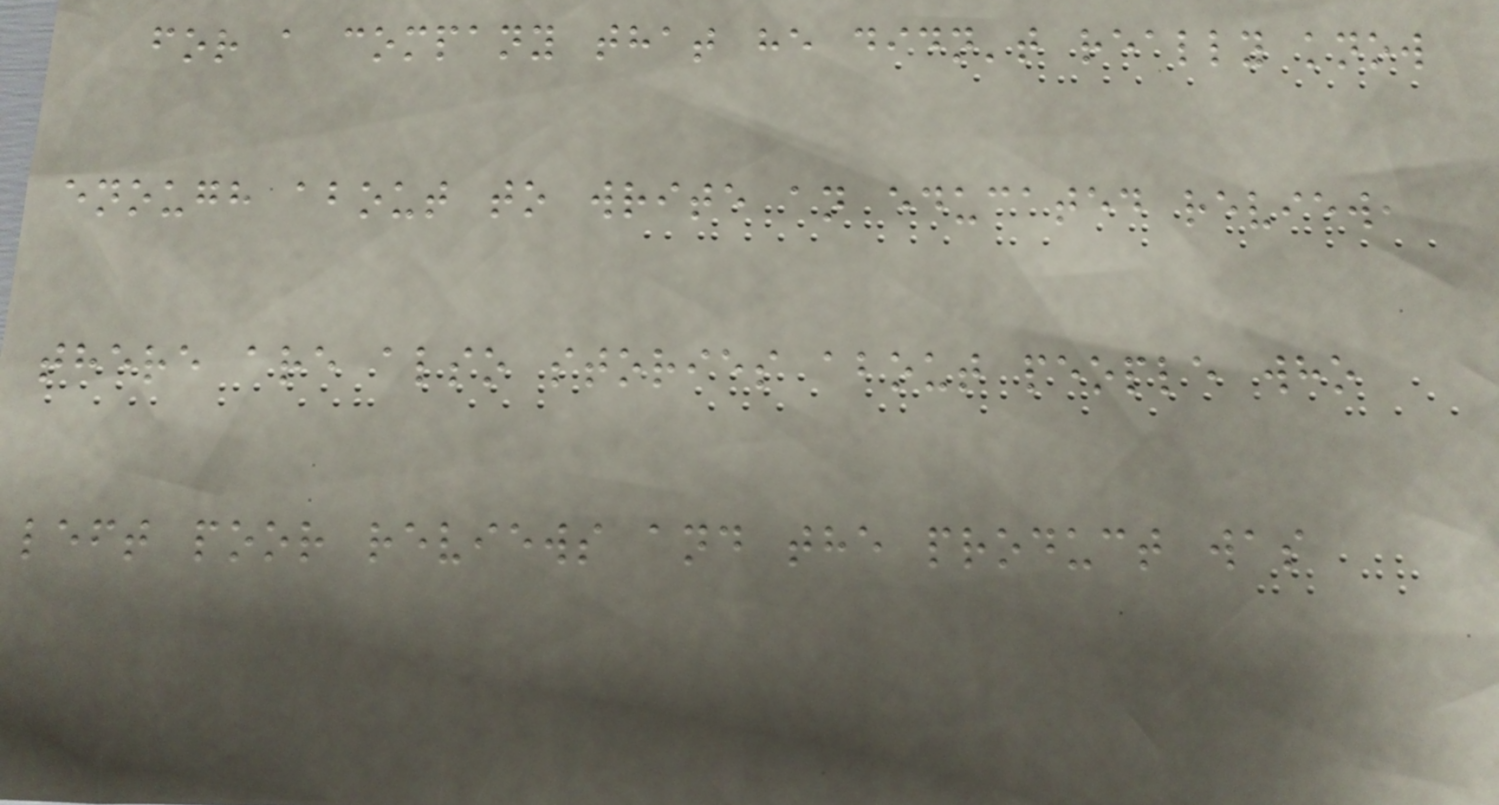for a company that he didn't really know
enough about to write an educated review,
there are also stories about people who
left poor reviews and the product was
